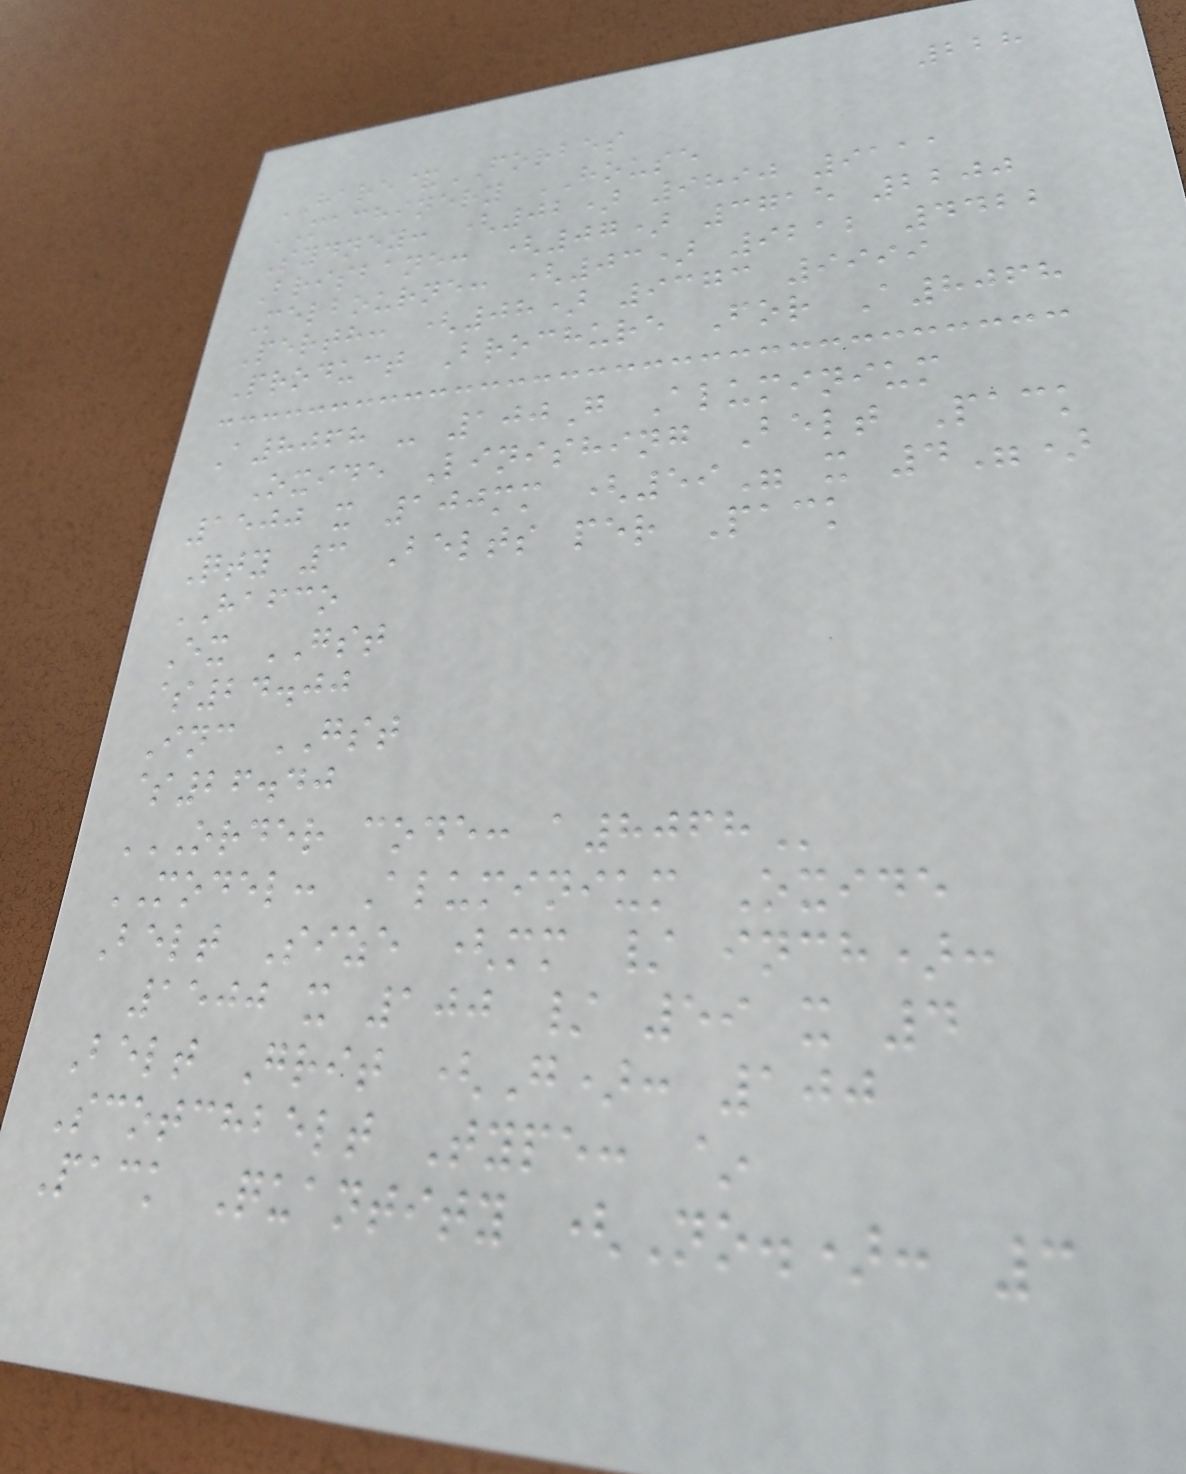228
HARE&FORBES
MACHINERY HOUSE
Sydney: (02) 9890 9111
Brisbane: (07) 3715 2200
Melbourne: (03) 9212 4422
Perth: (08) 9373 9999
Product Brochure For A8068
A8068 - 100G Aluminium
Oxide Linishing Belt Pack
1500 x 100mm (59" x 4")
Qty 3 Belts per Pack
HAFCO
Ex GST
$24.00
Inc GST
$26.40
ORDER CODE: A8068
MODEL: Aluminium Oxide
Belt Size (mm / inch):
1500 x 100 / 59 x 4
Belt Grit (G): 100
Scotchbelt Type: ~
Pack Quantity (No.): 3
